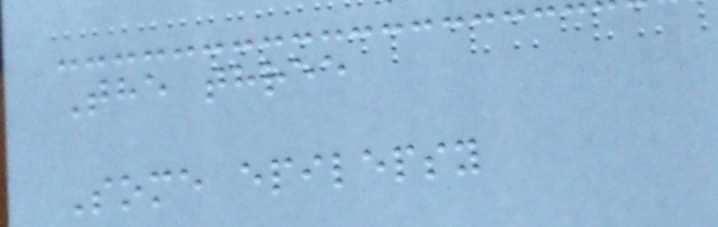The three
Some epilepsy
